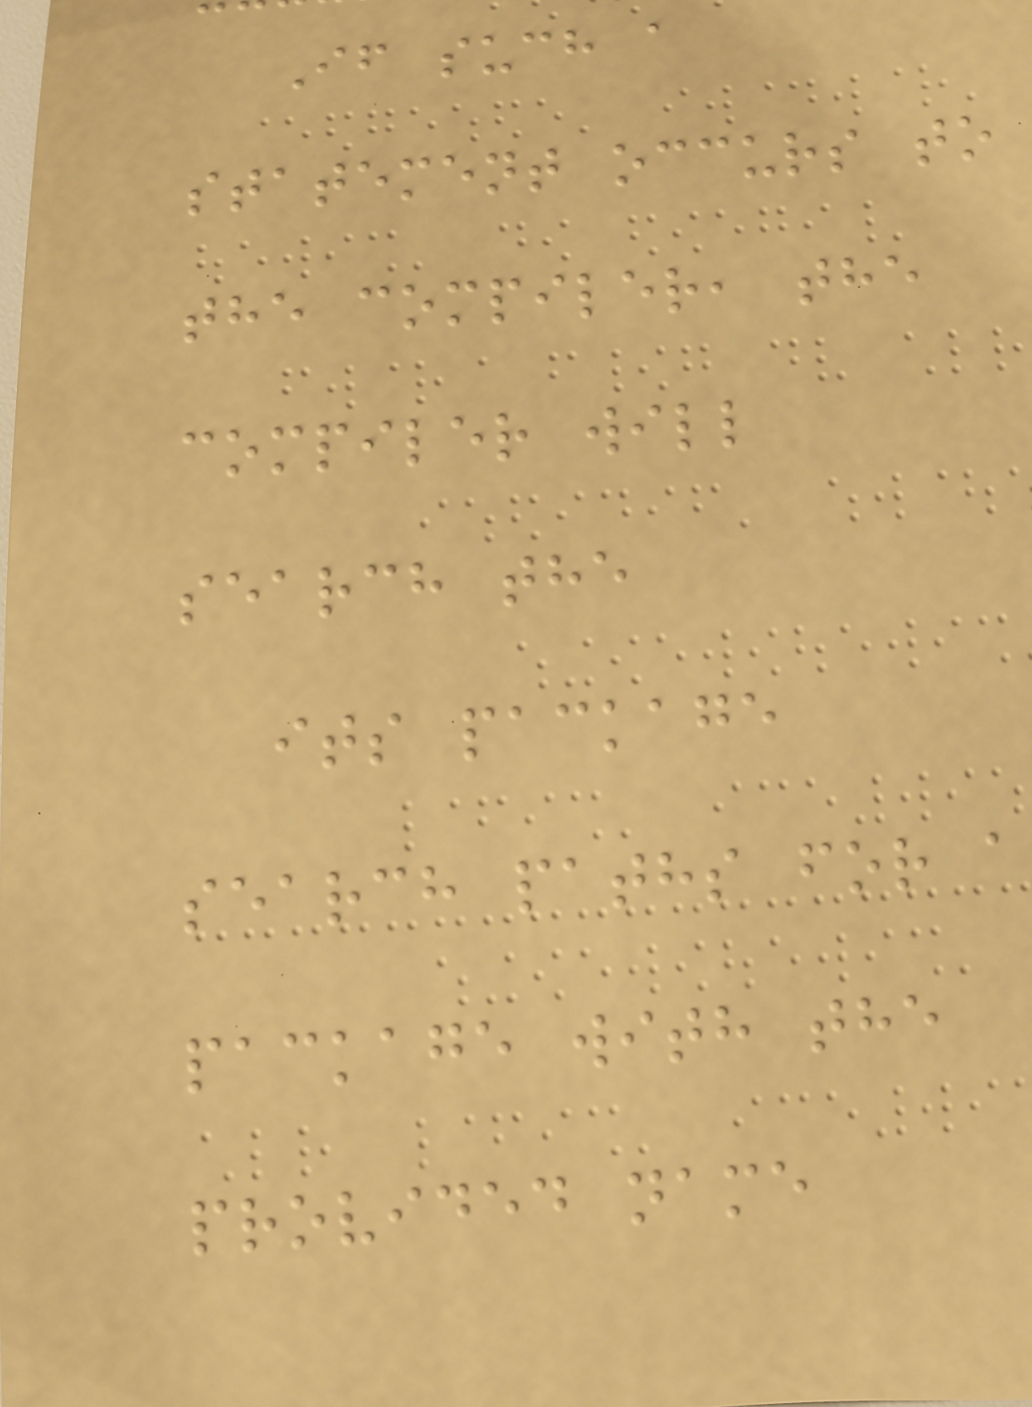If such a
statement occurs to
the compiler, the
compiler will
search the
its package
search paths for a
package with the
provided name
